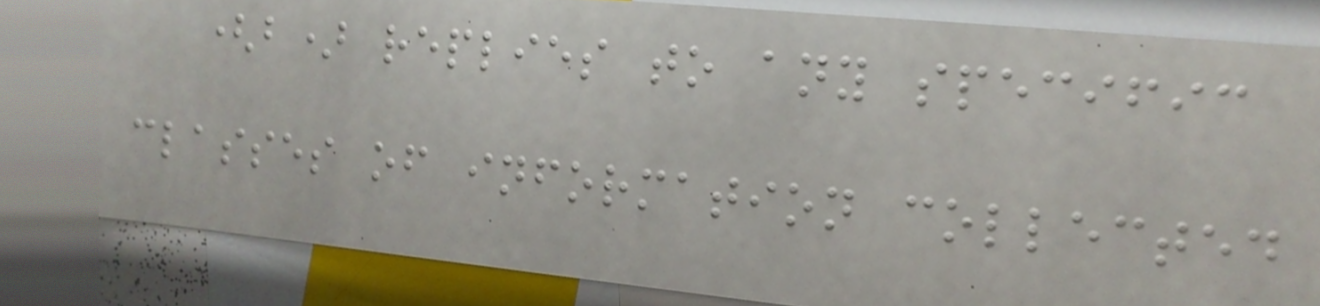(b) replies to any specific
classes of information collected
